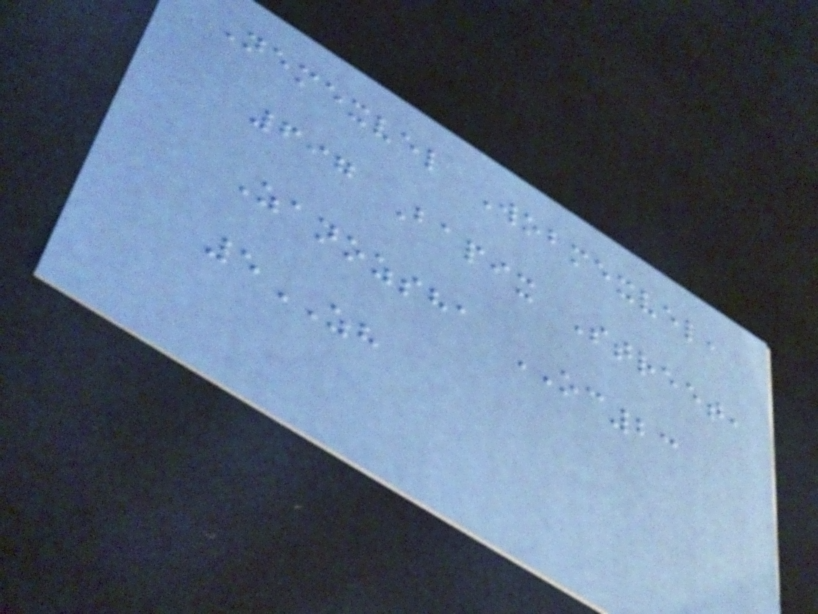Nemexvel Wobmexvel,
697 Bapix Street,
Zanozsha OC23
5ZH
